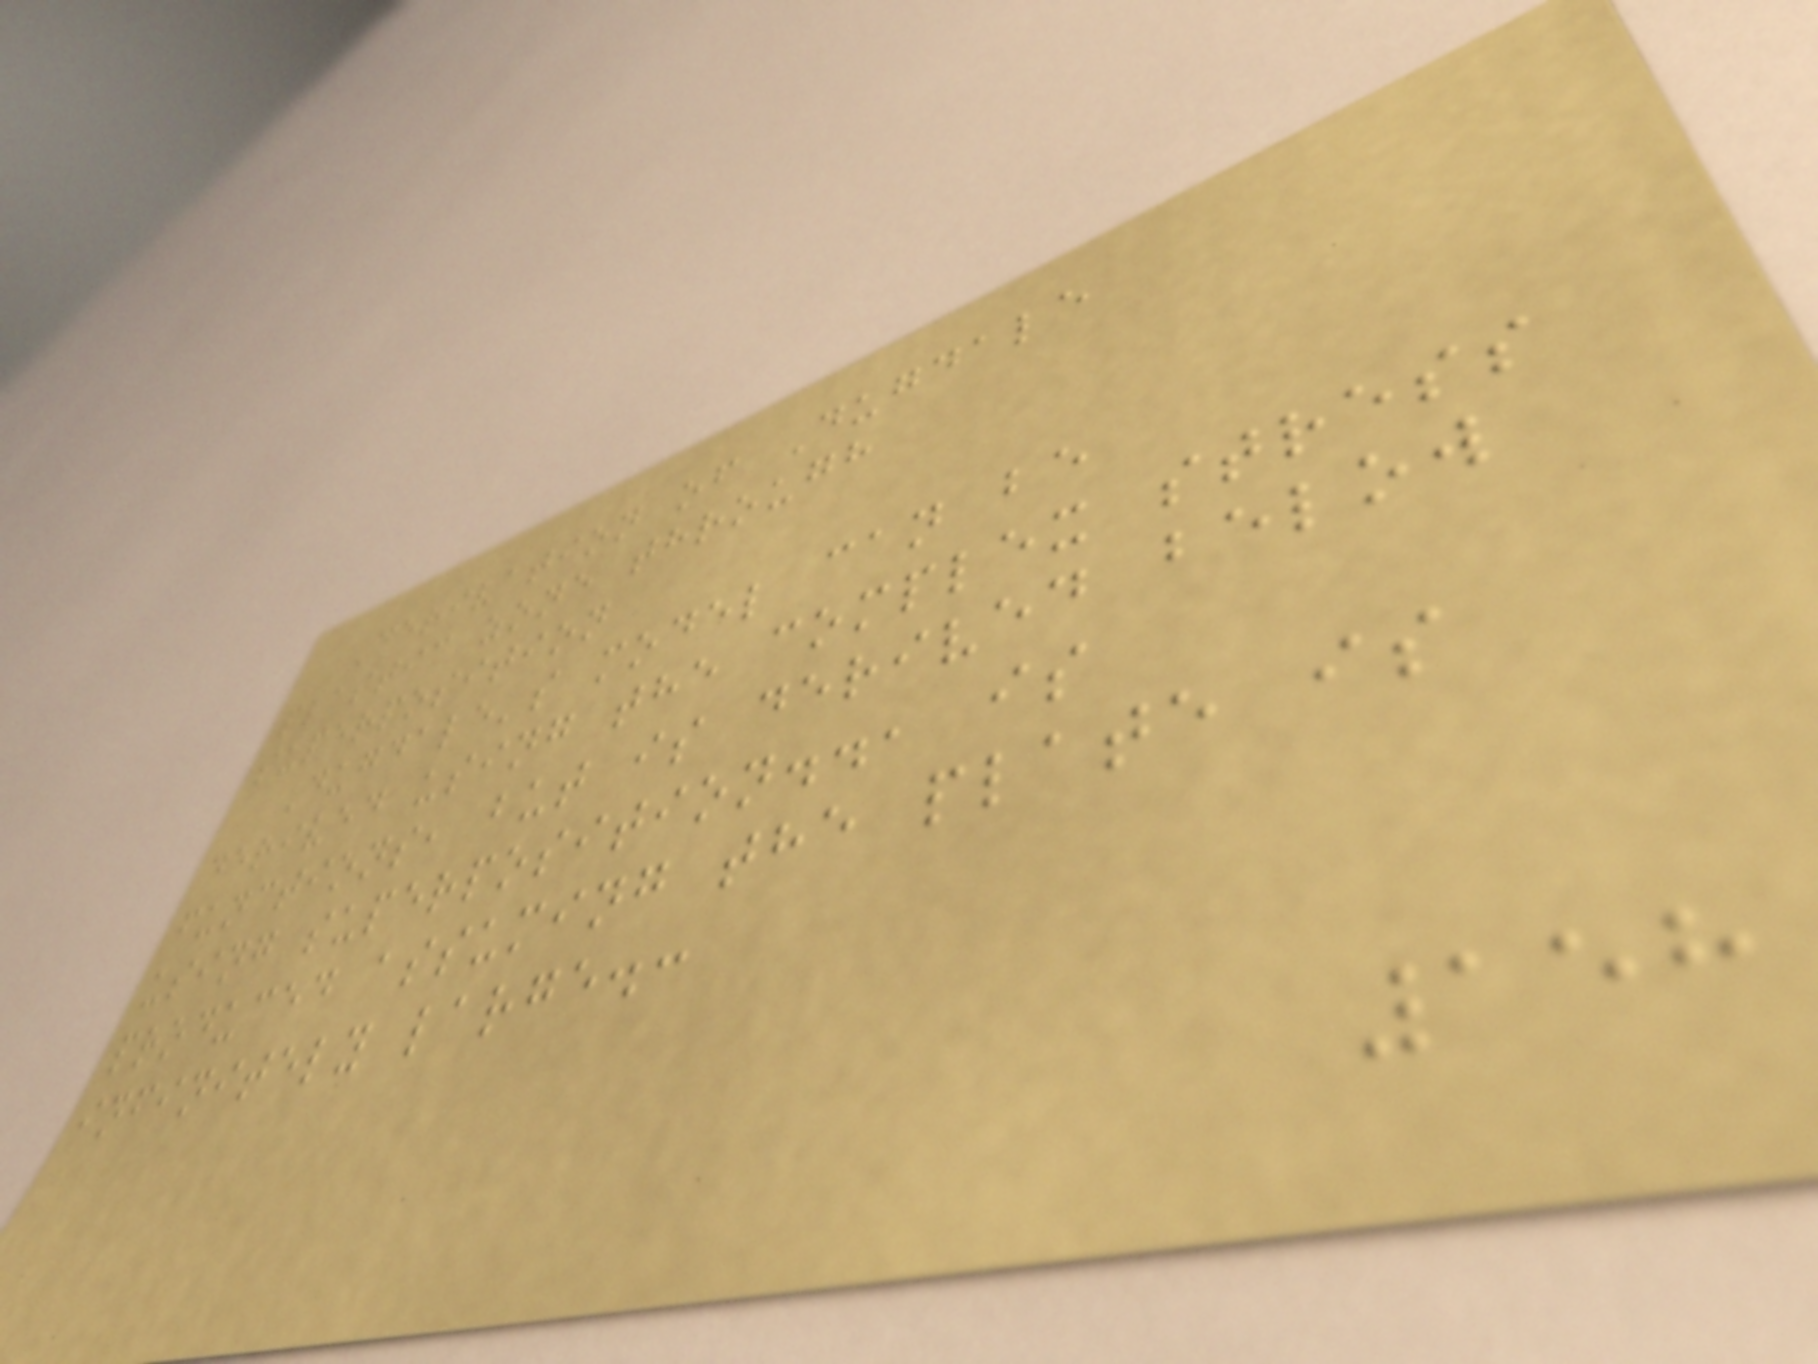Derivation of Dugdale
plastic zone through
superposition
Dugdale's model can be
derived using the complex stress
functions, but is derived below
using superposition.., is
produced assuming the plate is
infinitely large.:
158
